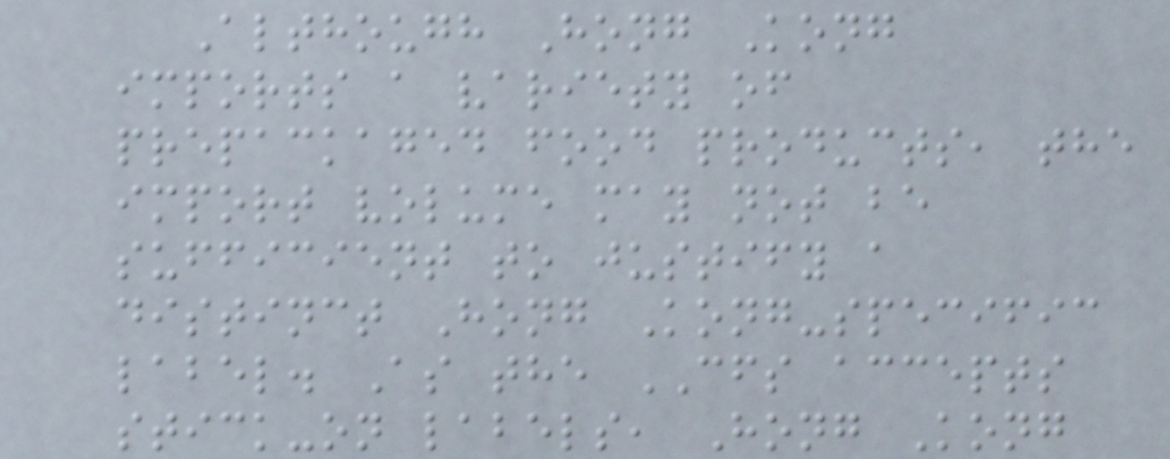Although Hong Kong
imports a variety of
prepackaged food products, the
import volume may not be
sufficient to justify a
distinct Hong Kong-specific
label. As the CFS accepts
stick-on labels, Hong Kong
